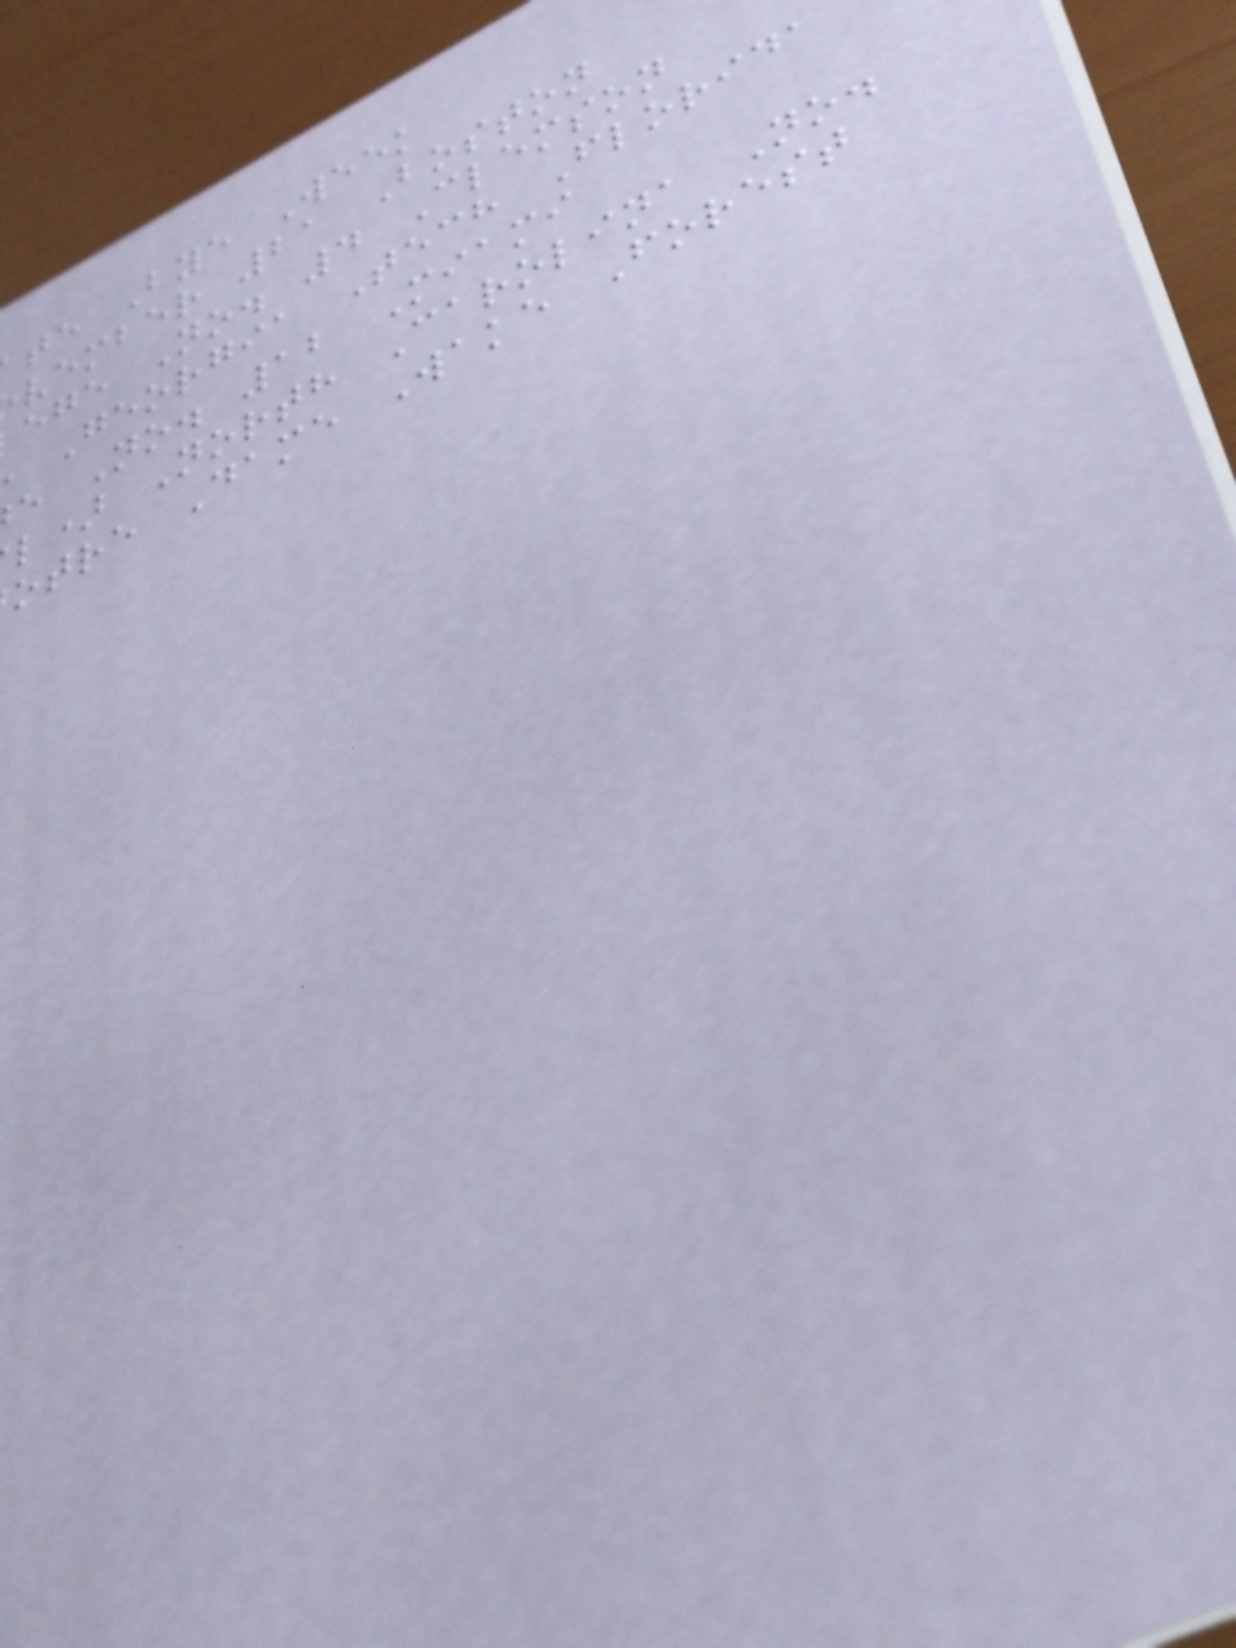te Bye Week
vember 21 Boston
ege No. 4 Clemson
Georgia Tech Florida
e No. 12 Miami
l) North Carolina No.
otre Dame Wake Forest
